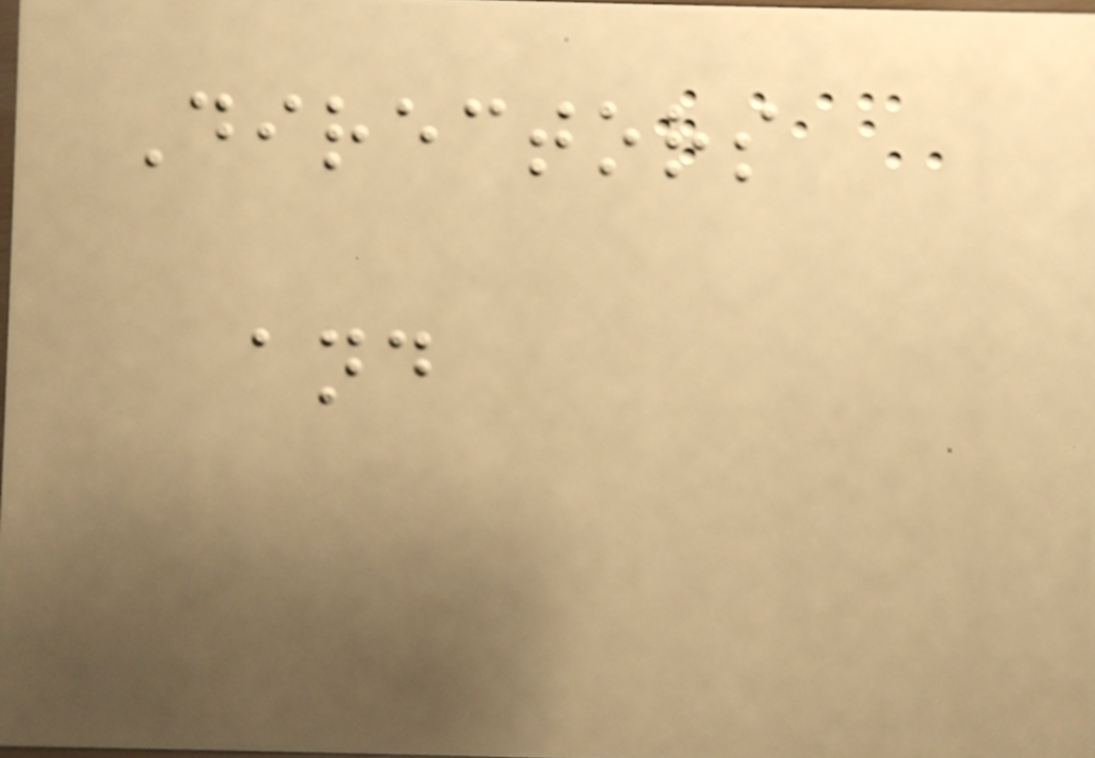Directors
and
